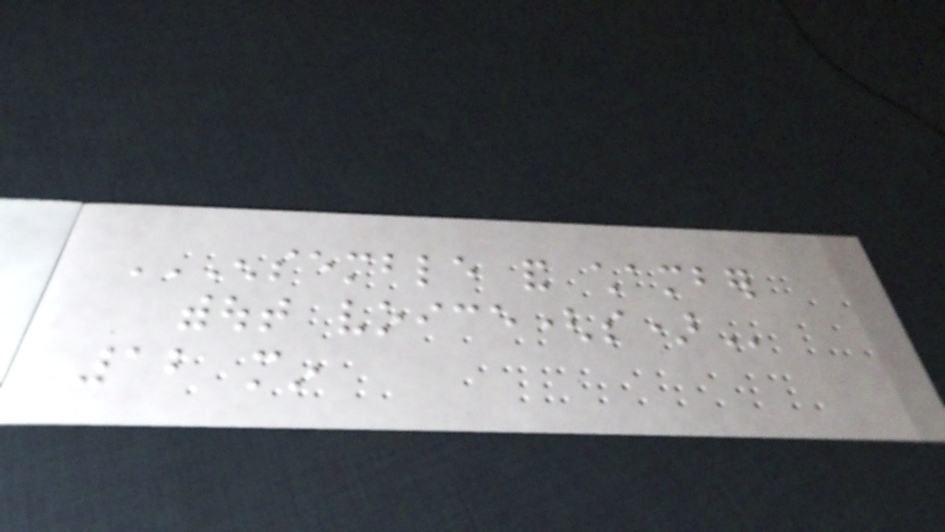ENSEMBLE AND CHAMBER
WITHOUT VOICE(S)
12 min
